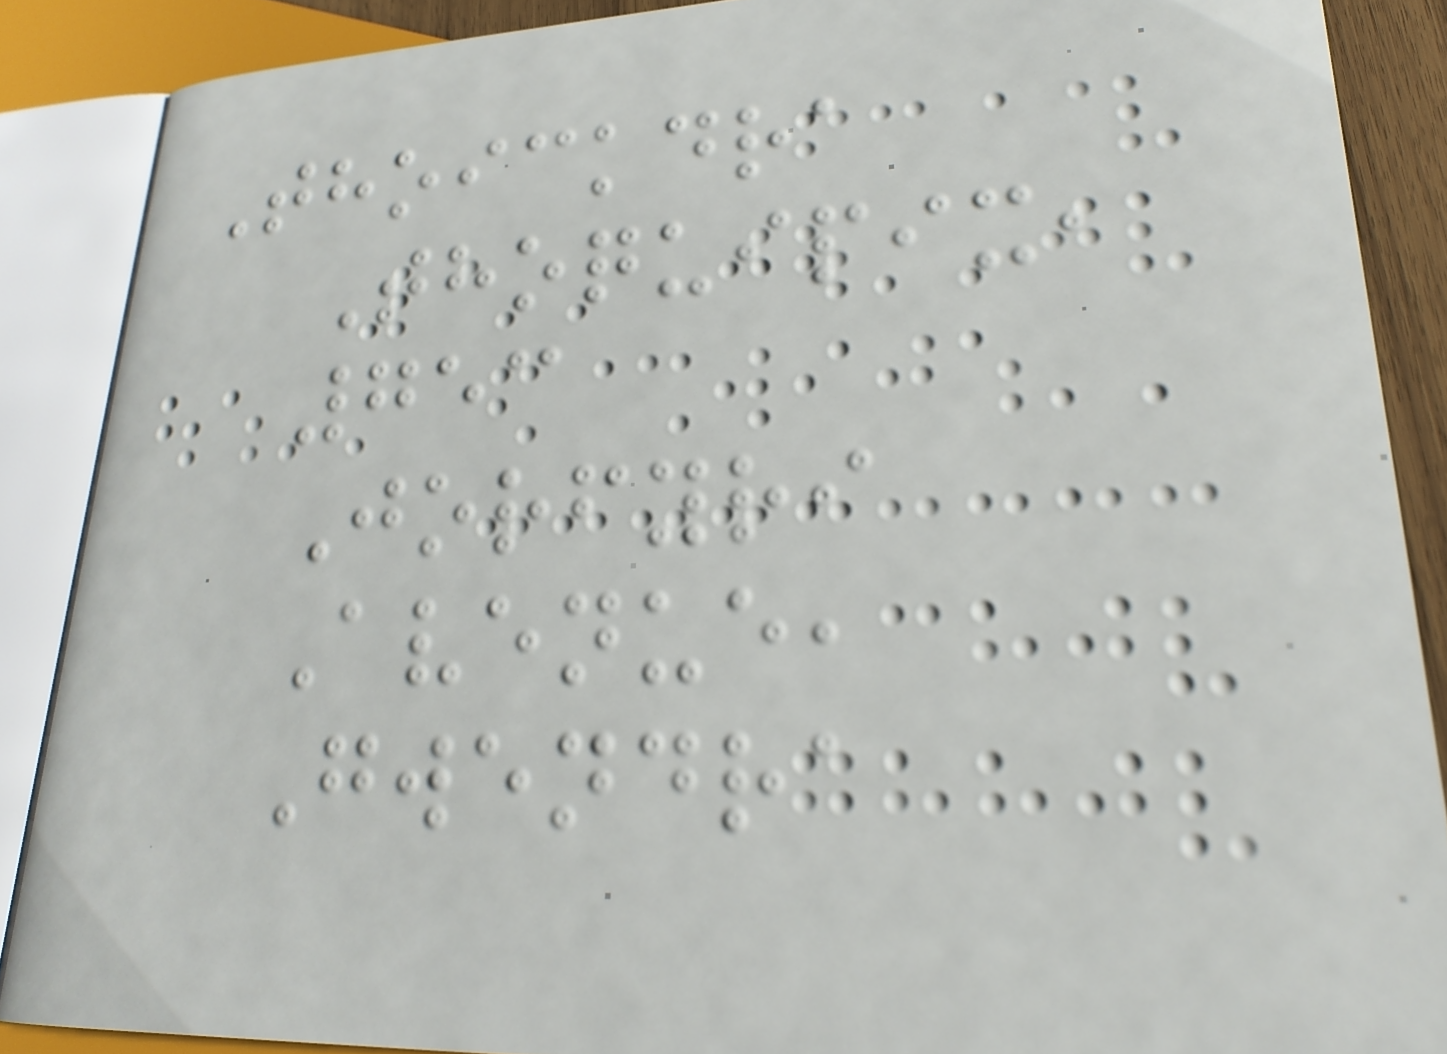Thoickdra
Thoquipix,
753
Jorfyri
Avenue,
Gwendra
